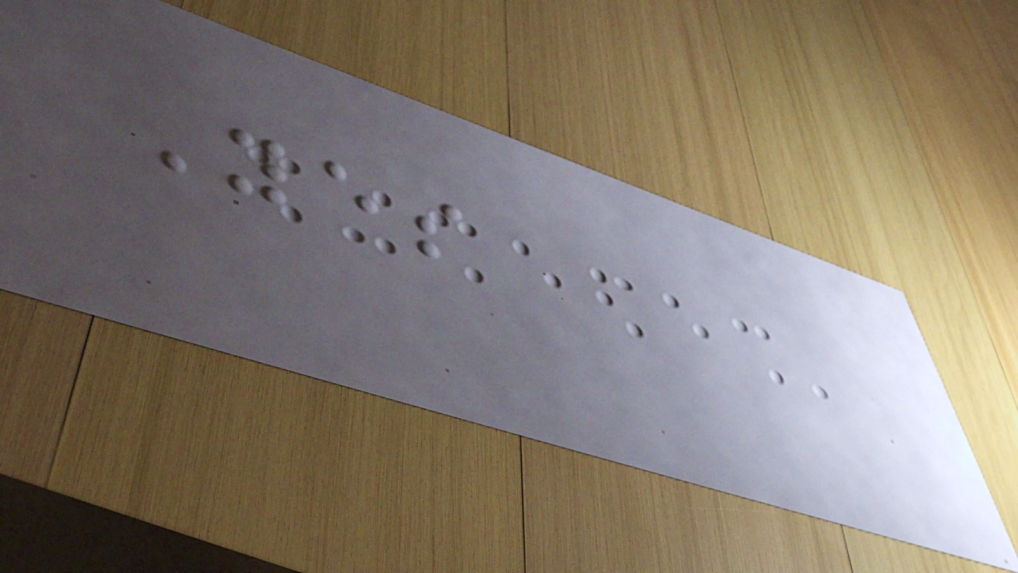Yes
